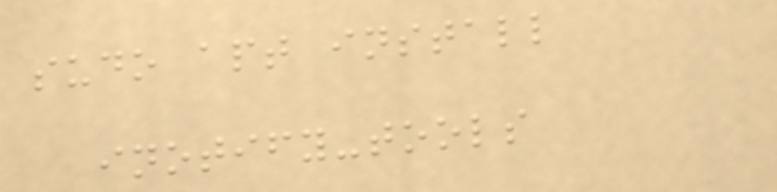sudo apt install
inotify-tools
